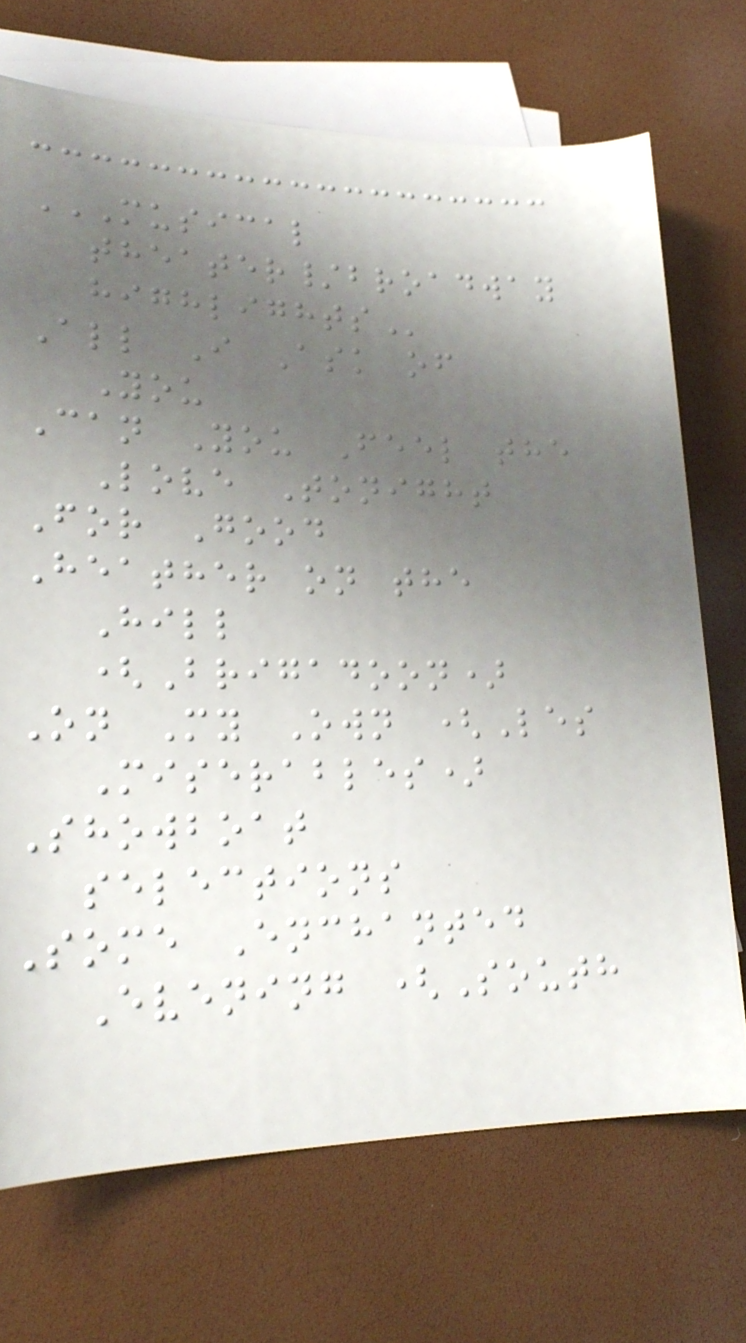MUSICAL
THEATER/BROADWAY
HIGHLIGHTS
All I Ask of
You
Can You Feel the
Love Tonight
For Good
Heather on the
Hill
(Brigadoon)
On My Own (Les
Miserables)
Showboat
selections
Some Enchanted
Evening (South
